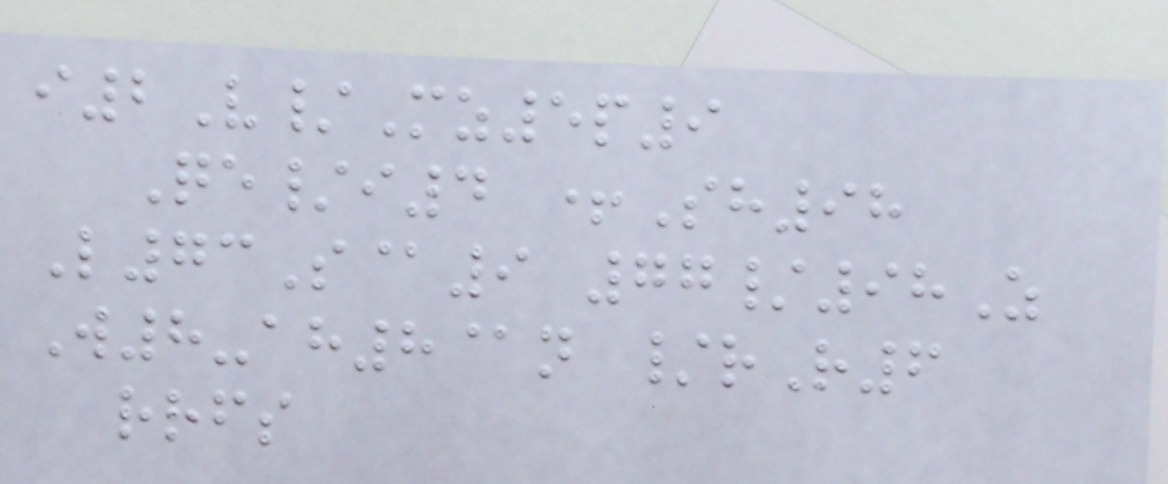i2V/Mz5p9
Qe/i4 +Sh98
L73S@9 77/98Z
W8-ah8@n /rR6
rrfs
